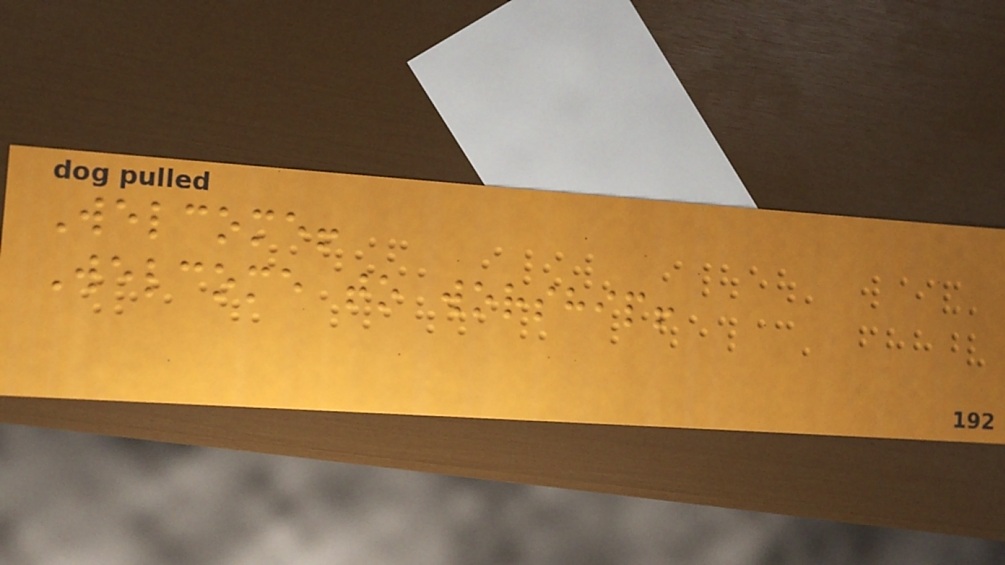Welcome!
Welcome to worship!
